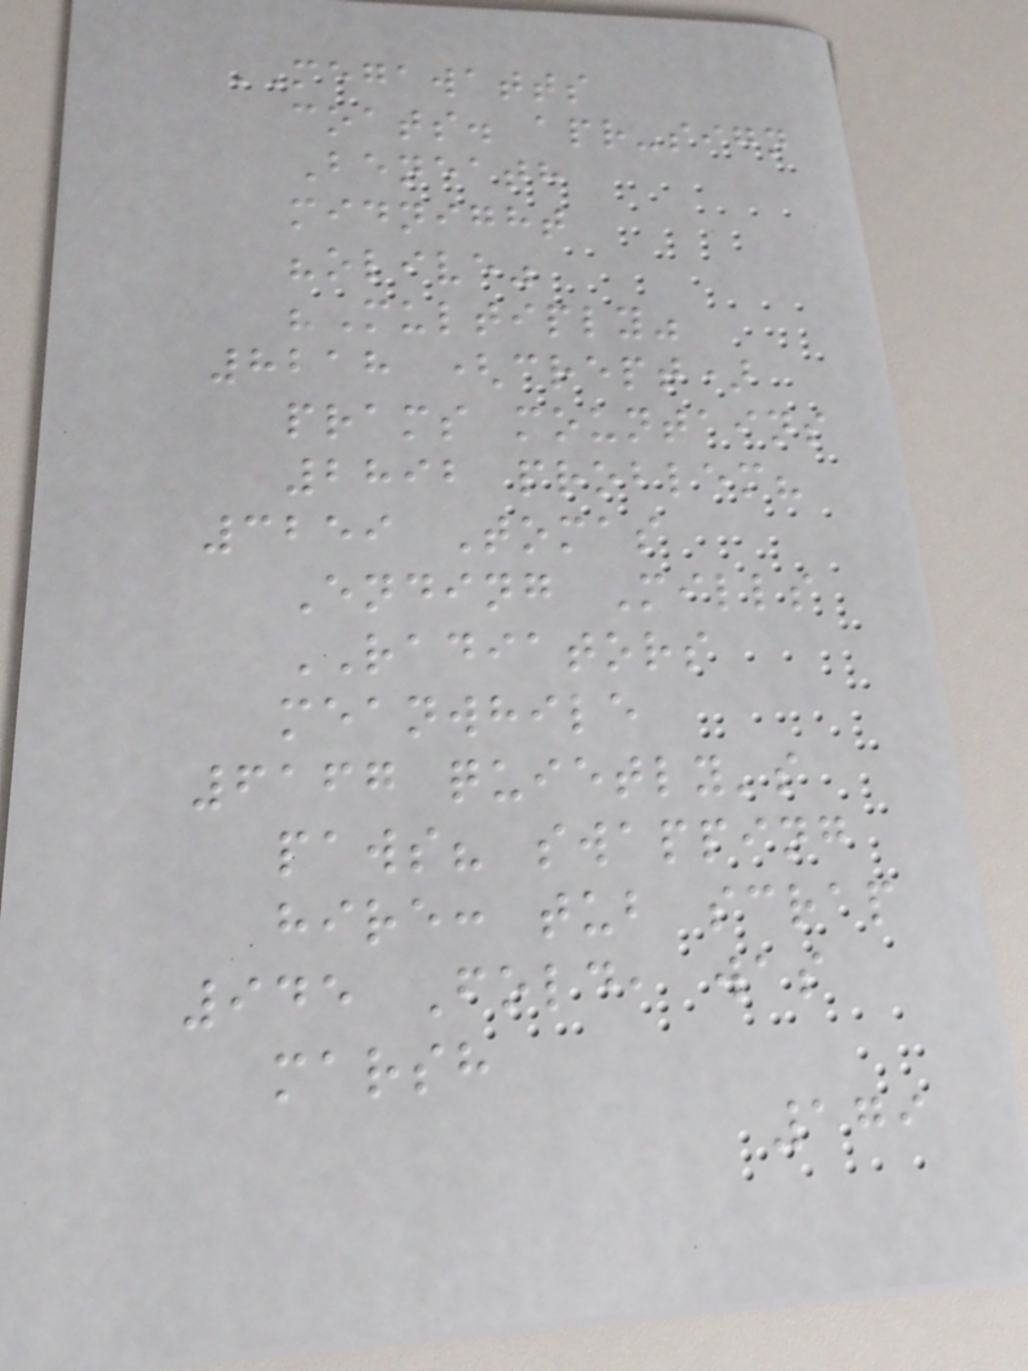MEGAWATTS
coats. apr-sign
Beneath
midnight
"olive"
"Multiply"
8218 (crept)
prams mountains
2892 problem?
3259 Tomas
Ending Mills
RADIATORS
meanwhile
6167 quietly's
paws? swapping
hire: tub scrap
945 Fold, was
marsh
179
